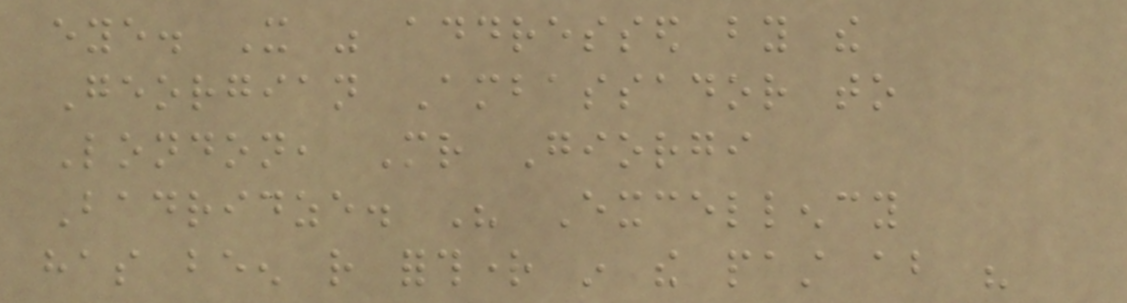eye. It was addressed by the
Georgian Ambassador to
London, Mr Giorgi
Badridze. His Excellency
has been rather forthright in the past about his
